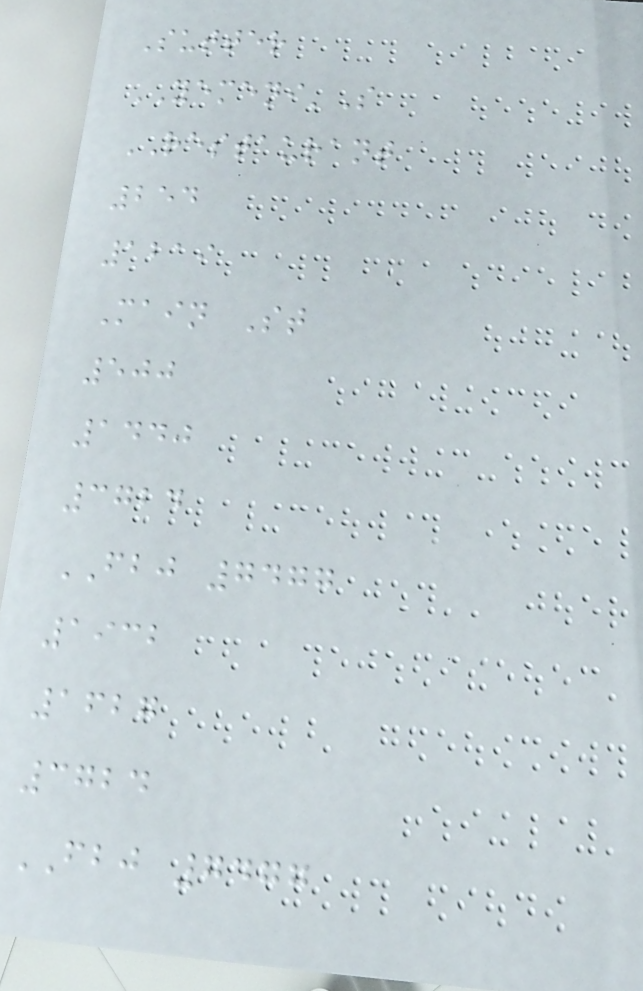Sutter
YEMENI'S
RESTAURANT
254
1219
Main St
500
1440
3724
FBJ 7477
1932
1627
3724
FBJ 7477
